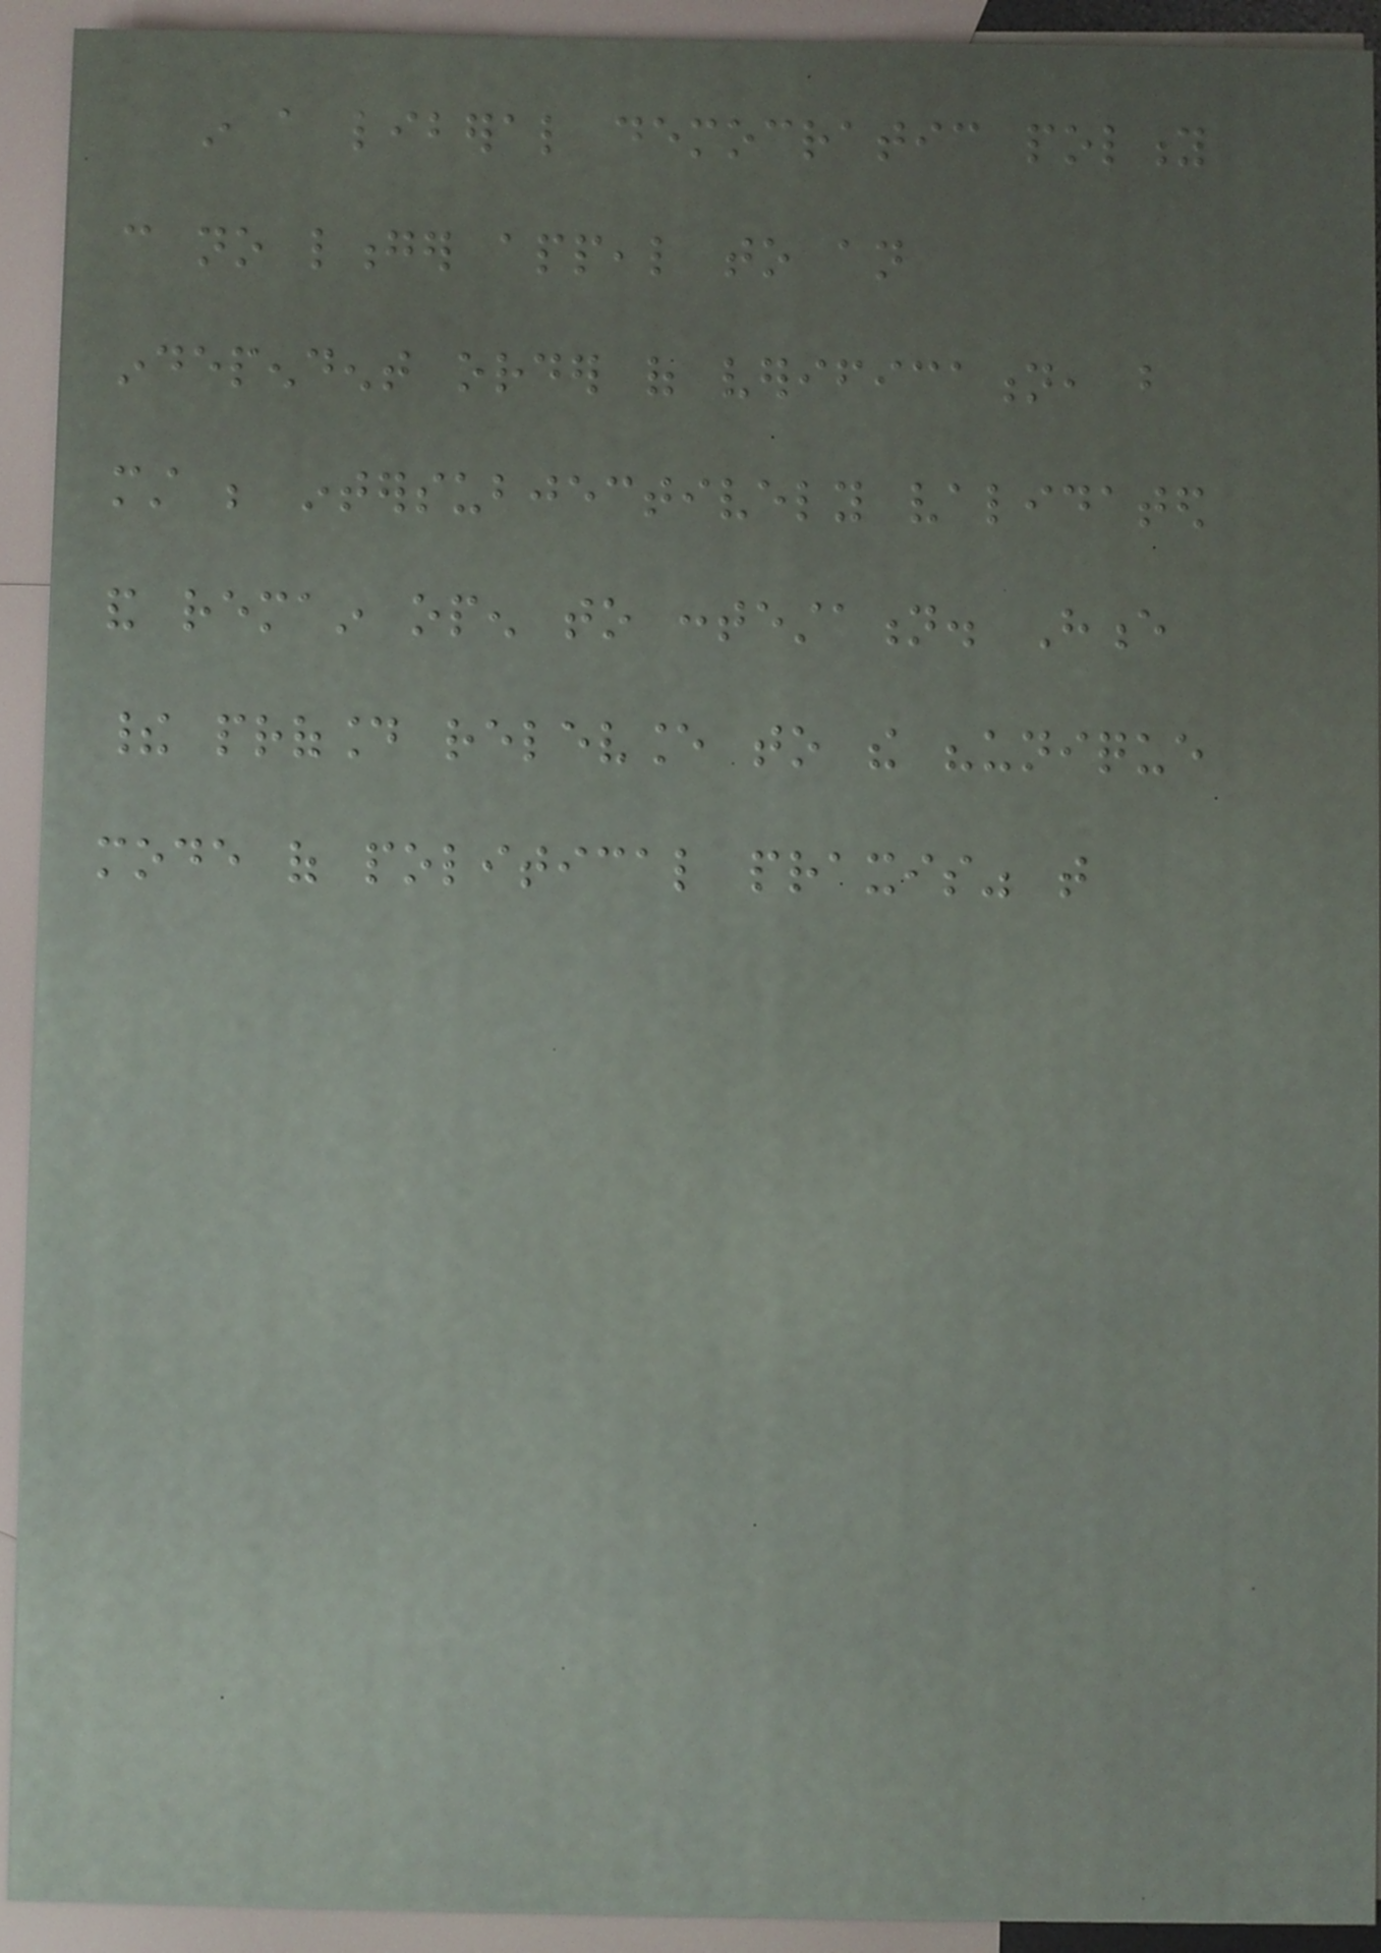in a liberal democratic polity
can no longer appeal to an
independent order of verification, but
must be intersubjectively validated
and remain open to contestation. Hence
their profound relevance to the "unique
mode of political praxis" that
